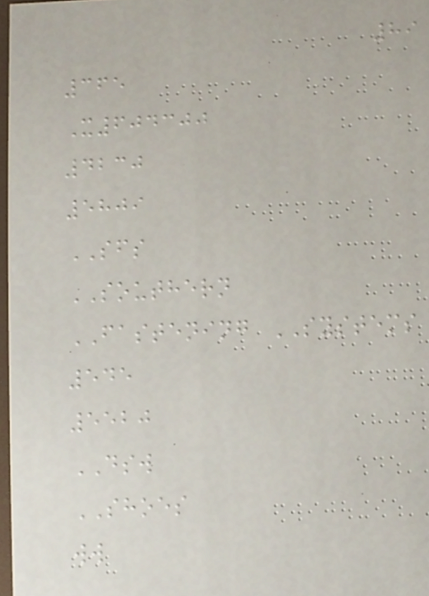89
365
X604300
4230
5809
SFS
SOUTHERN
FASTENING SYSTEMS
545
5520
DSW
SHOES
ww
